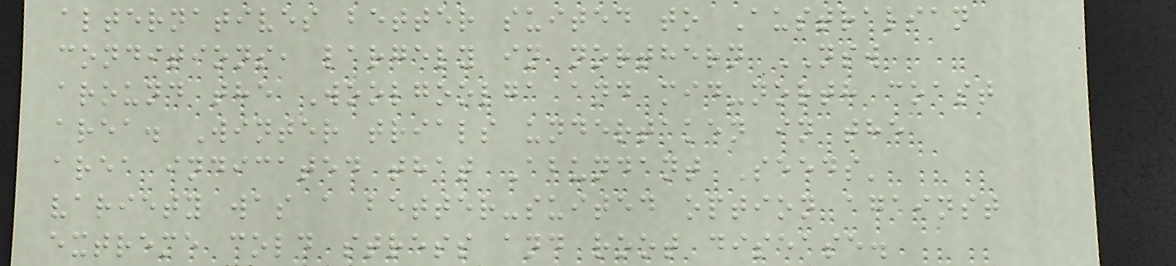alternatives better suited to Australian
conditions, largely in northern NSW
around the Woolgoolga and mid-north coast
area. Winter trials undertaken in the
area indicated that Abundant Seeds'
variety was a better-suited option against
extreme cold stress and root disease.
